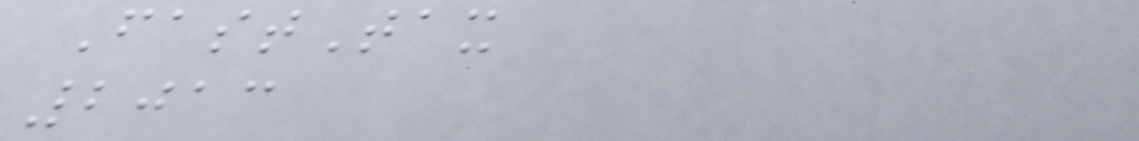FastTax
2013
